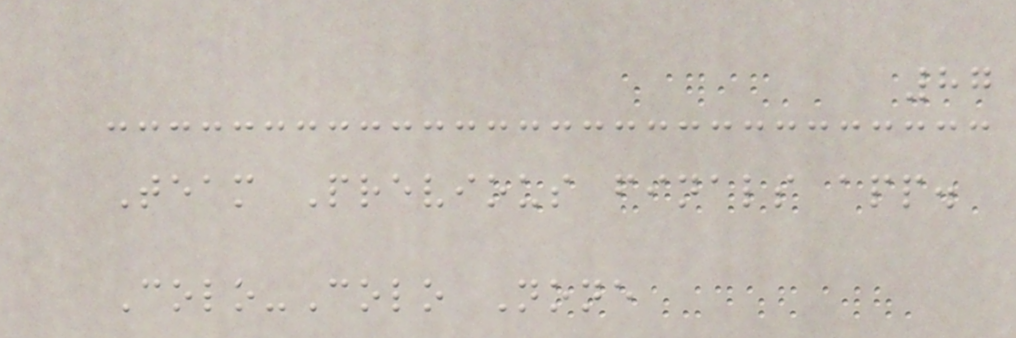87
Team Previous finals app.
Colo-Colo None
